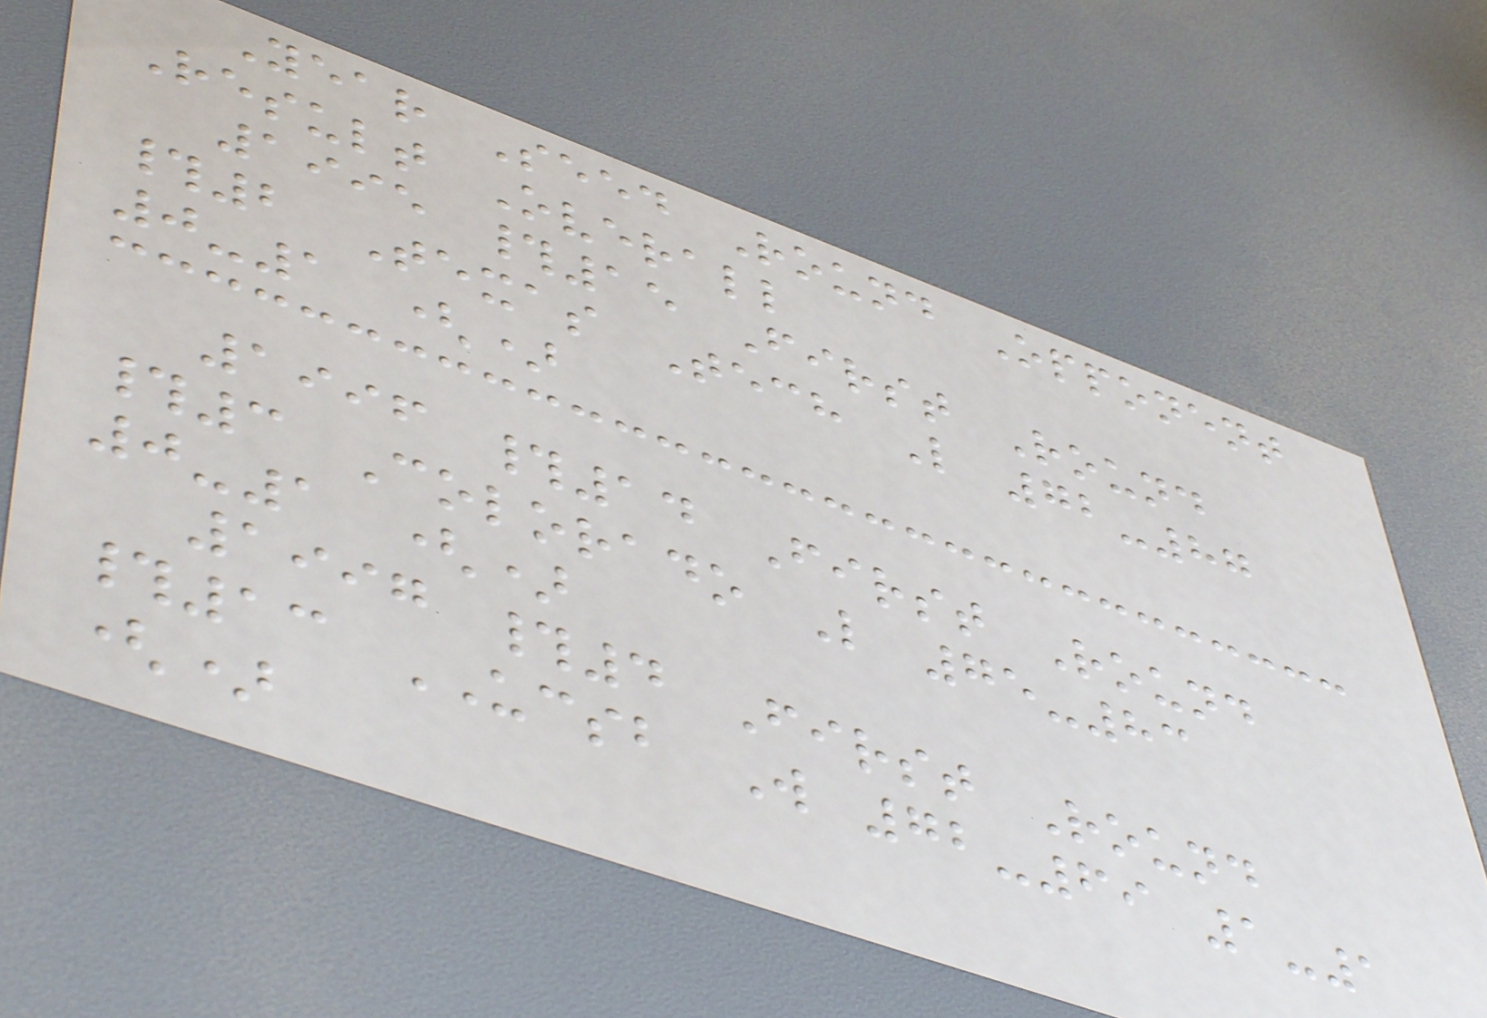Year Seed Round Opponent
Result Overall
1995 #15 First Round
#2 Texas Tech L 72-87
0-1 ()
1996 #14 First Round
#3 Colorado L 75-83
0-1 ()
1997 #4 First Round
#13 UCSB W 72-69 1-1
()
